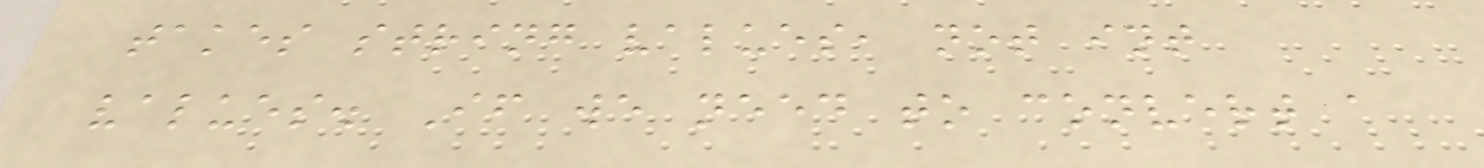takes string values, not int
values. If we need to convert a
